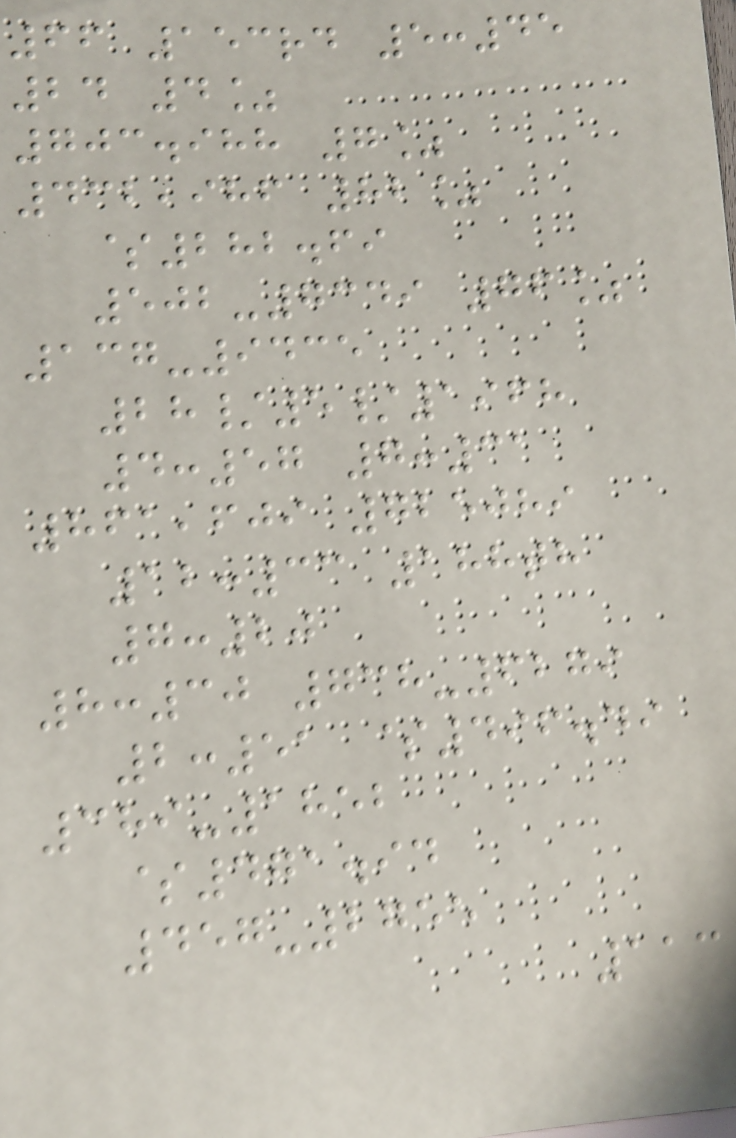66 153rd 5:45
24 4%
703.988 7%
432,986 82%
$282.69
502-7349 76%
137-9435
28/5/1968
4:57 7:31
861,609 725089
12:33 188th
7:20
8:30 738-6279
2:51 $496.49
389-1852
$471.94
457-2755
113
